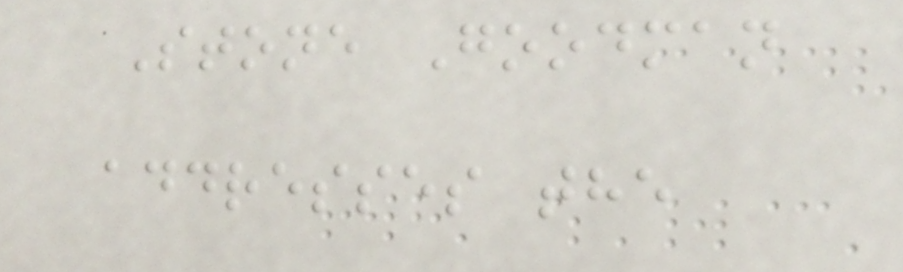Stone Goodman
addresses the
